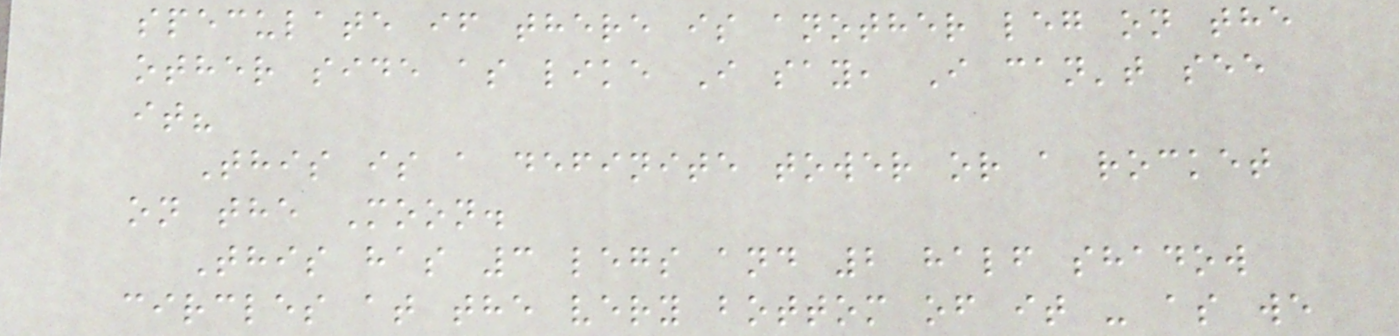speculate if there is another leg on the
other side as like I say, I can't see
it?
This is a definite tower or a rocket
on the Moon.
This has 3 legs and 2 half shadow
circles at the very bottom of it - as we
